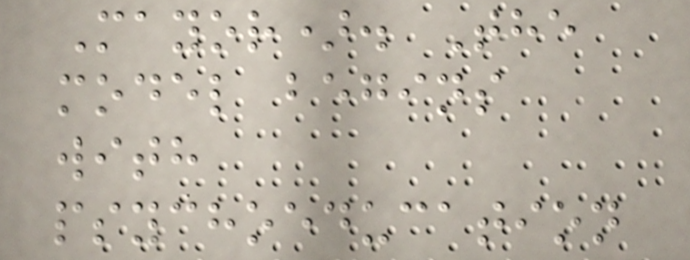Mayor). The
model begins
with
psychoeducation
